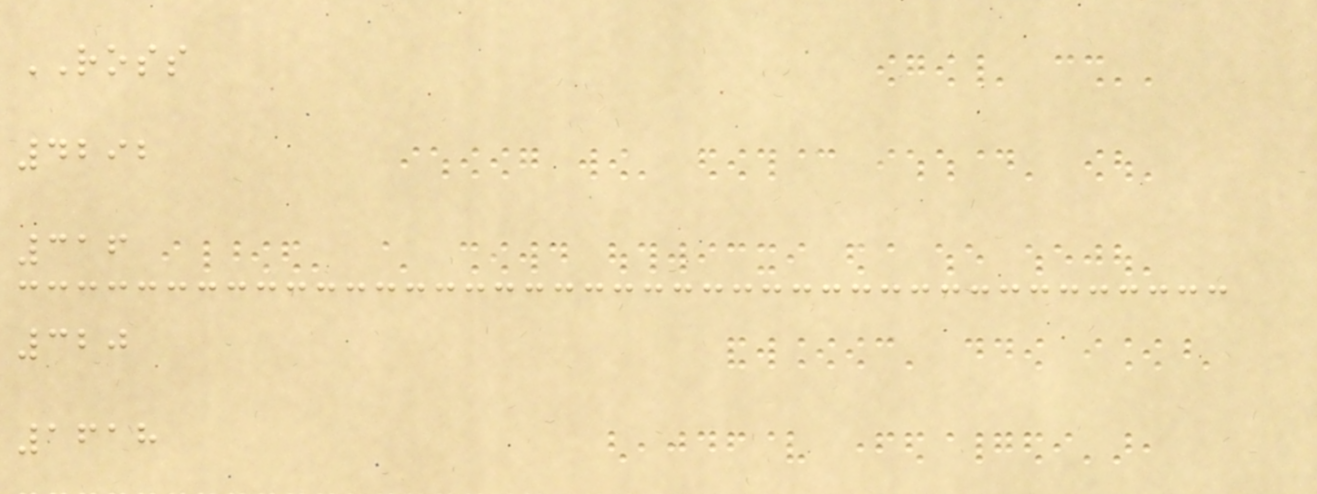ROSS
4292
316
320
1618
